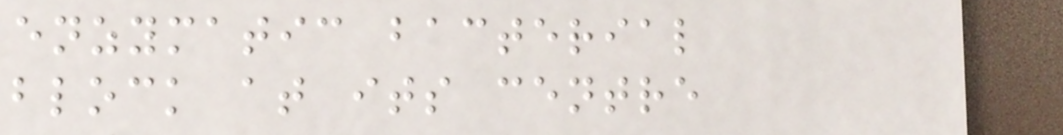enzymatic bacterial
block at its centre
